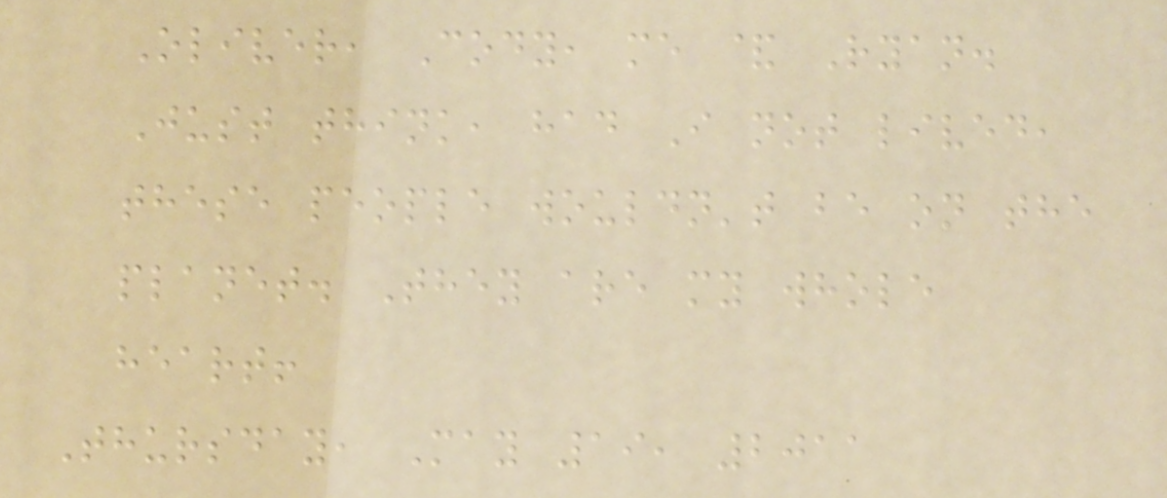Oliver, Cody, me & Ryan.
Just think, had I not lived,
these people wouldn't be on the
planet. They are my whole
heart!
Thursday, May 19, 2011
